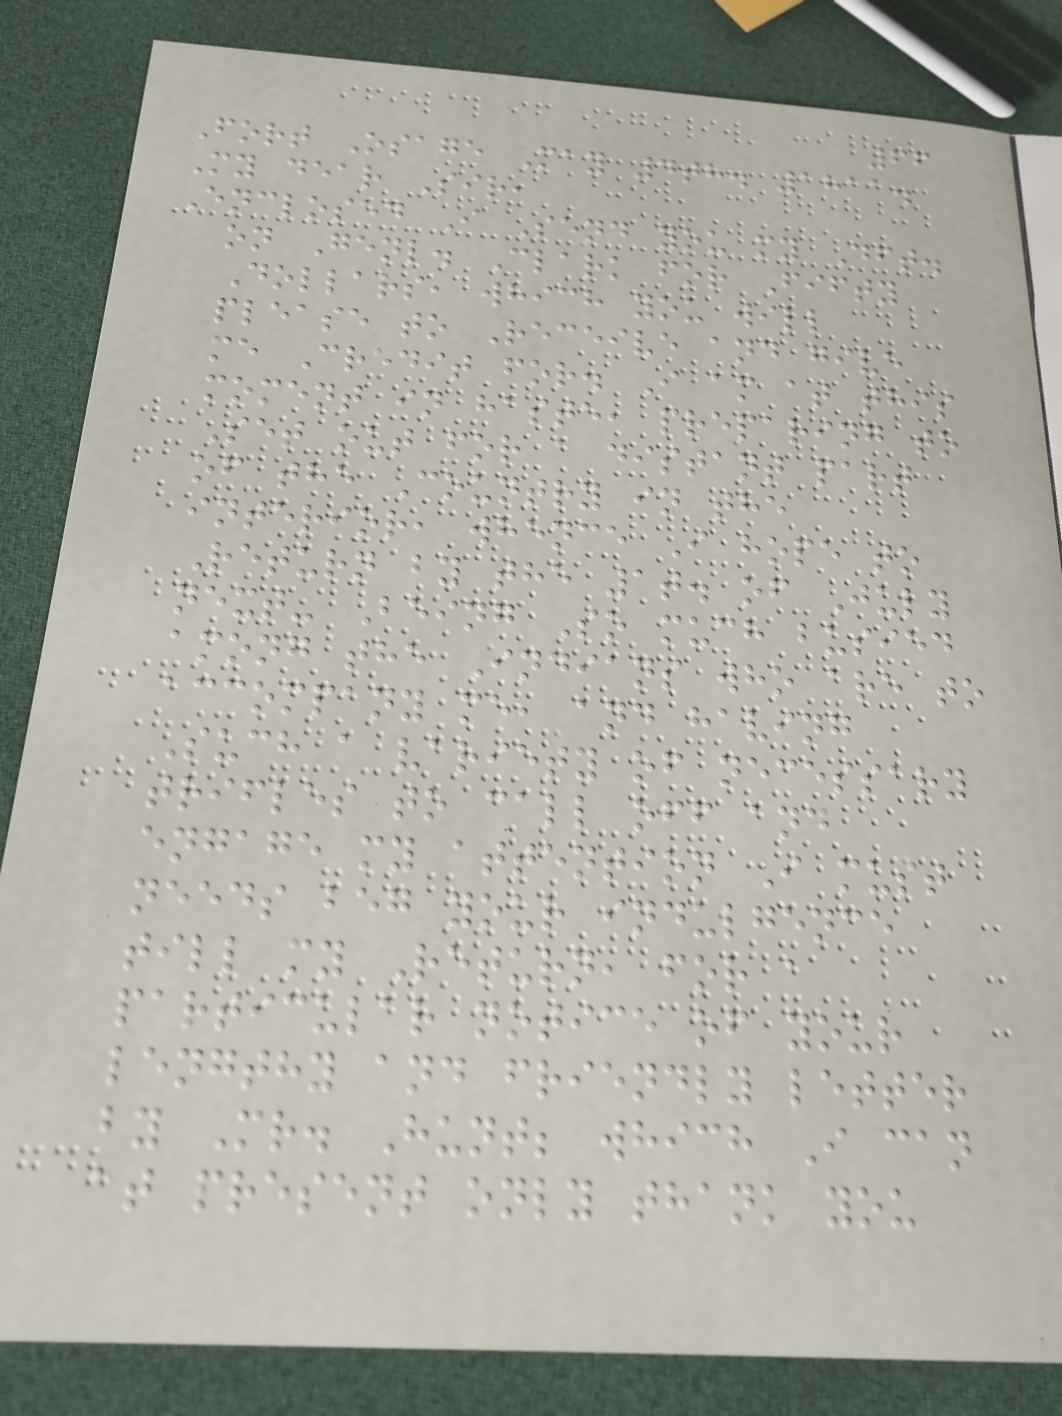66
Fort Osage May 4th. 1811.
My dear Sir,
Enclosed I Send you my Dft.
on Genl. Clark for Fifty
Dollars, which you will
please to Receive and give
me Credit for. I am at this
moment in haste, preparing to
Set out for a distant part
of the Country in the
interior, whence I hope to
Return by the 1t. of July
next- Being So much busied
among the Indians who are to
accompany me, and having
Such a variety of necessary
trifles to call off and
engage my attention I must
needs beg your indulgence
till my Return, for a
particular notice of your
lengthy and friendly letter
by Mr. Hunt; which I can
at present only thank you
